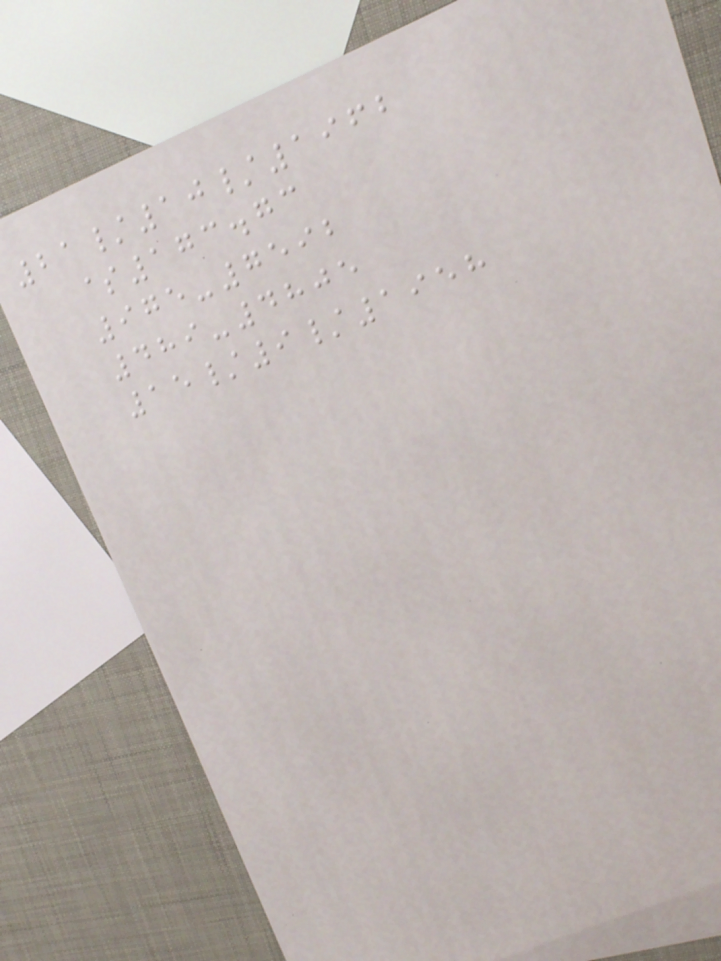21/10/1962
$173.73
975-7592
489-4805
15/9/1958
